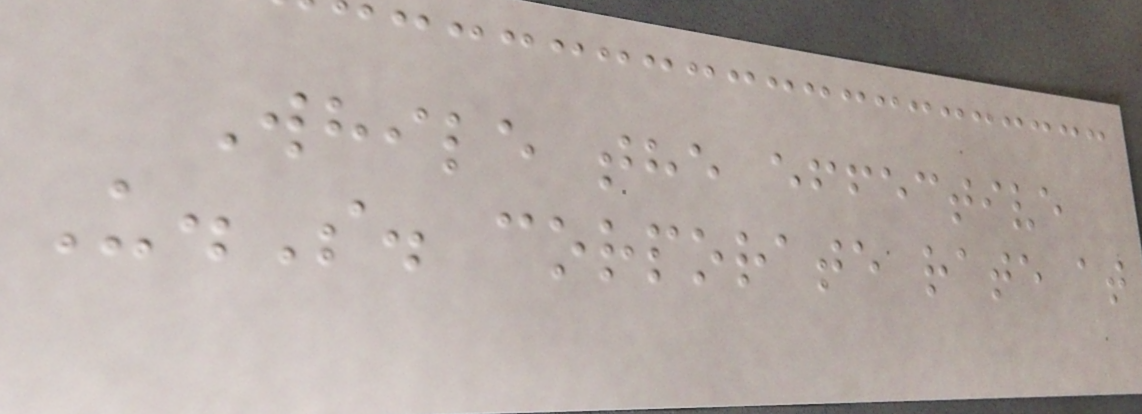While the effective
U.S. corporate rate at
